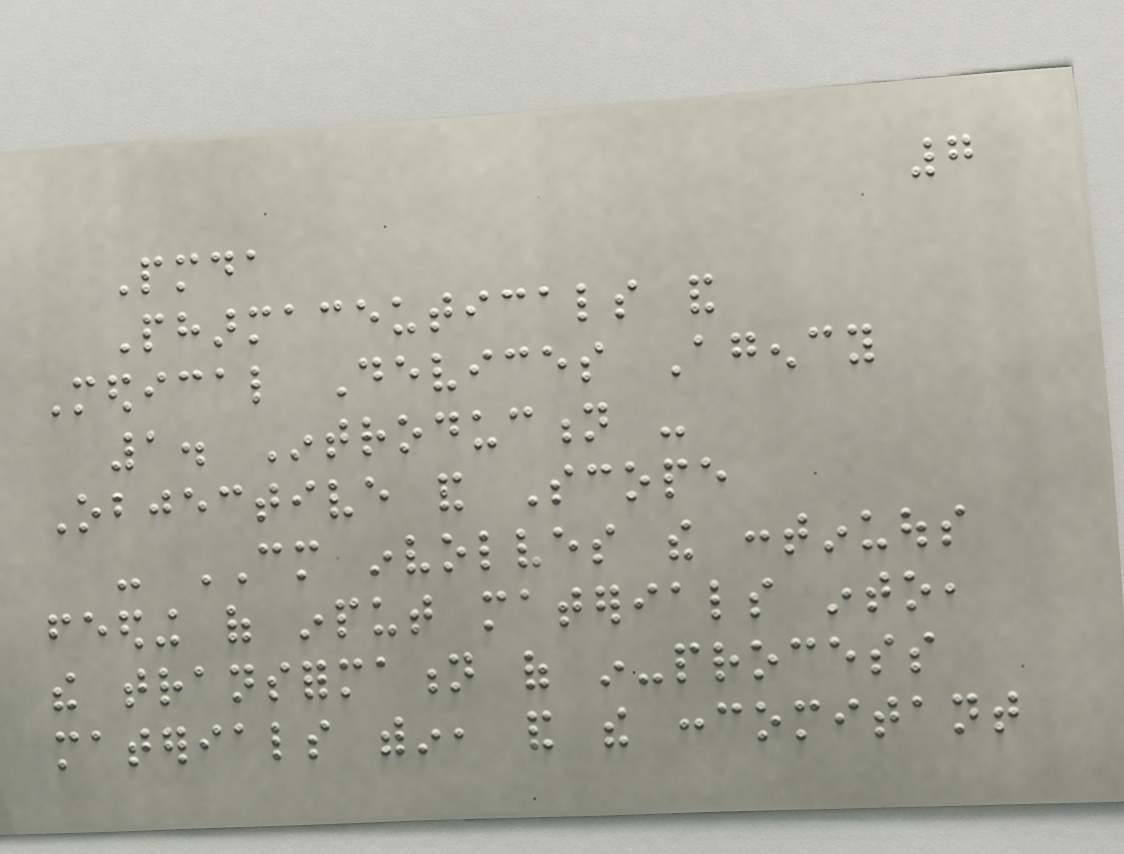7
Pmda
Pharmaceuticals and
Medical Devices Agency
1. Introduction -
Objective and Scope
- CM involves the continuous
feeding of input materials into,
the transformation of in-process
materials within, and the concomitant
